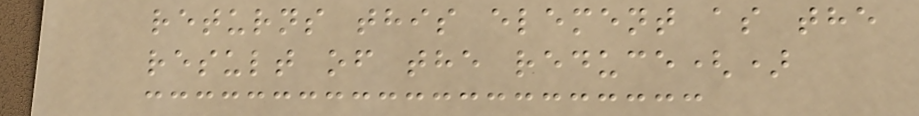returns this element as the
result of the reduce()
